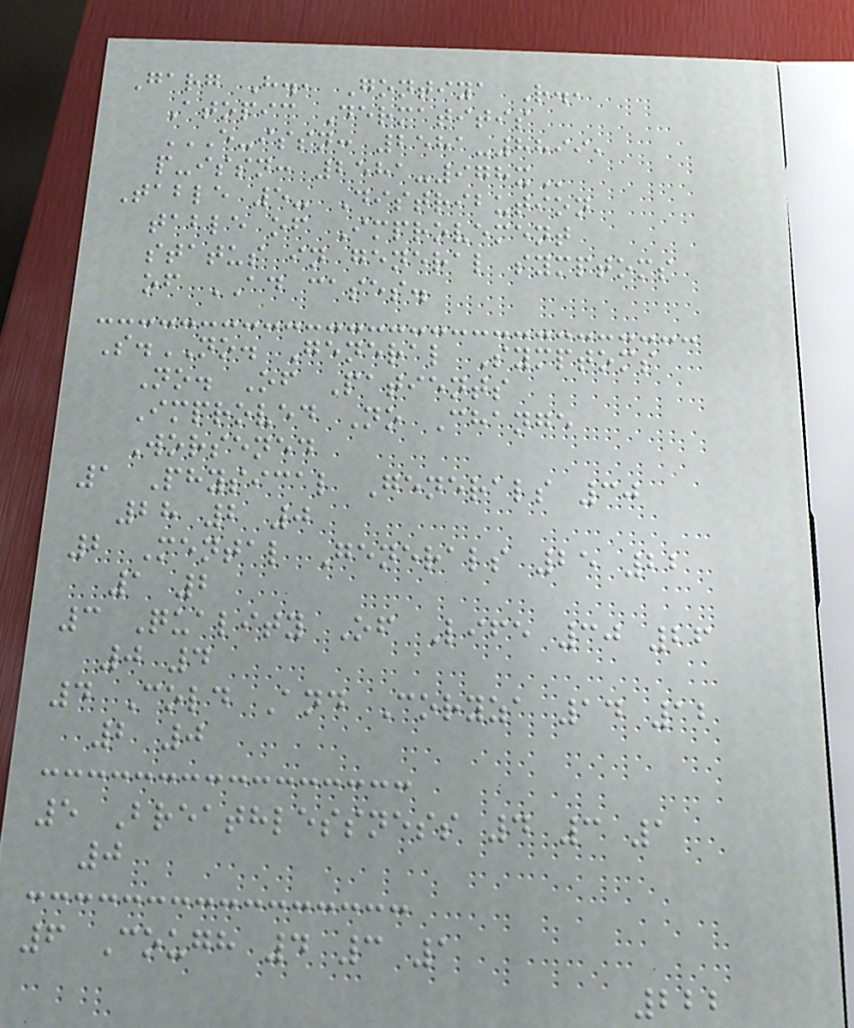Garg H., Gontiya R.,
Atopic Dermatitis
E-ISSN: 2581-8899,
P-ISSN: 2581-978X
Table 5- Distribution
table of Improvement
status in general symptoms
of AD cases.
S.NO. General Symptoms
No. Of Patients
Improved No Change
Worsened
1 Physical Generals 30
28 2 0
2 Mental Generals 25 22
1 2
3 Quality Of Life 30 26
0 4
4 Cold And Coryza 14 12
2 0
5 Breathlessness 4 3 1
0
6 Cough 4 3 1
222
